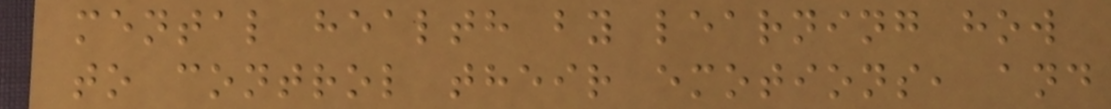mental health by learning how
to control their emotions, and
